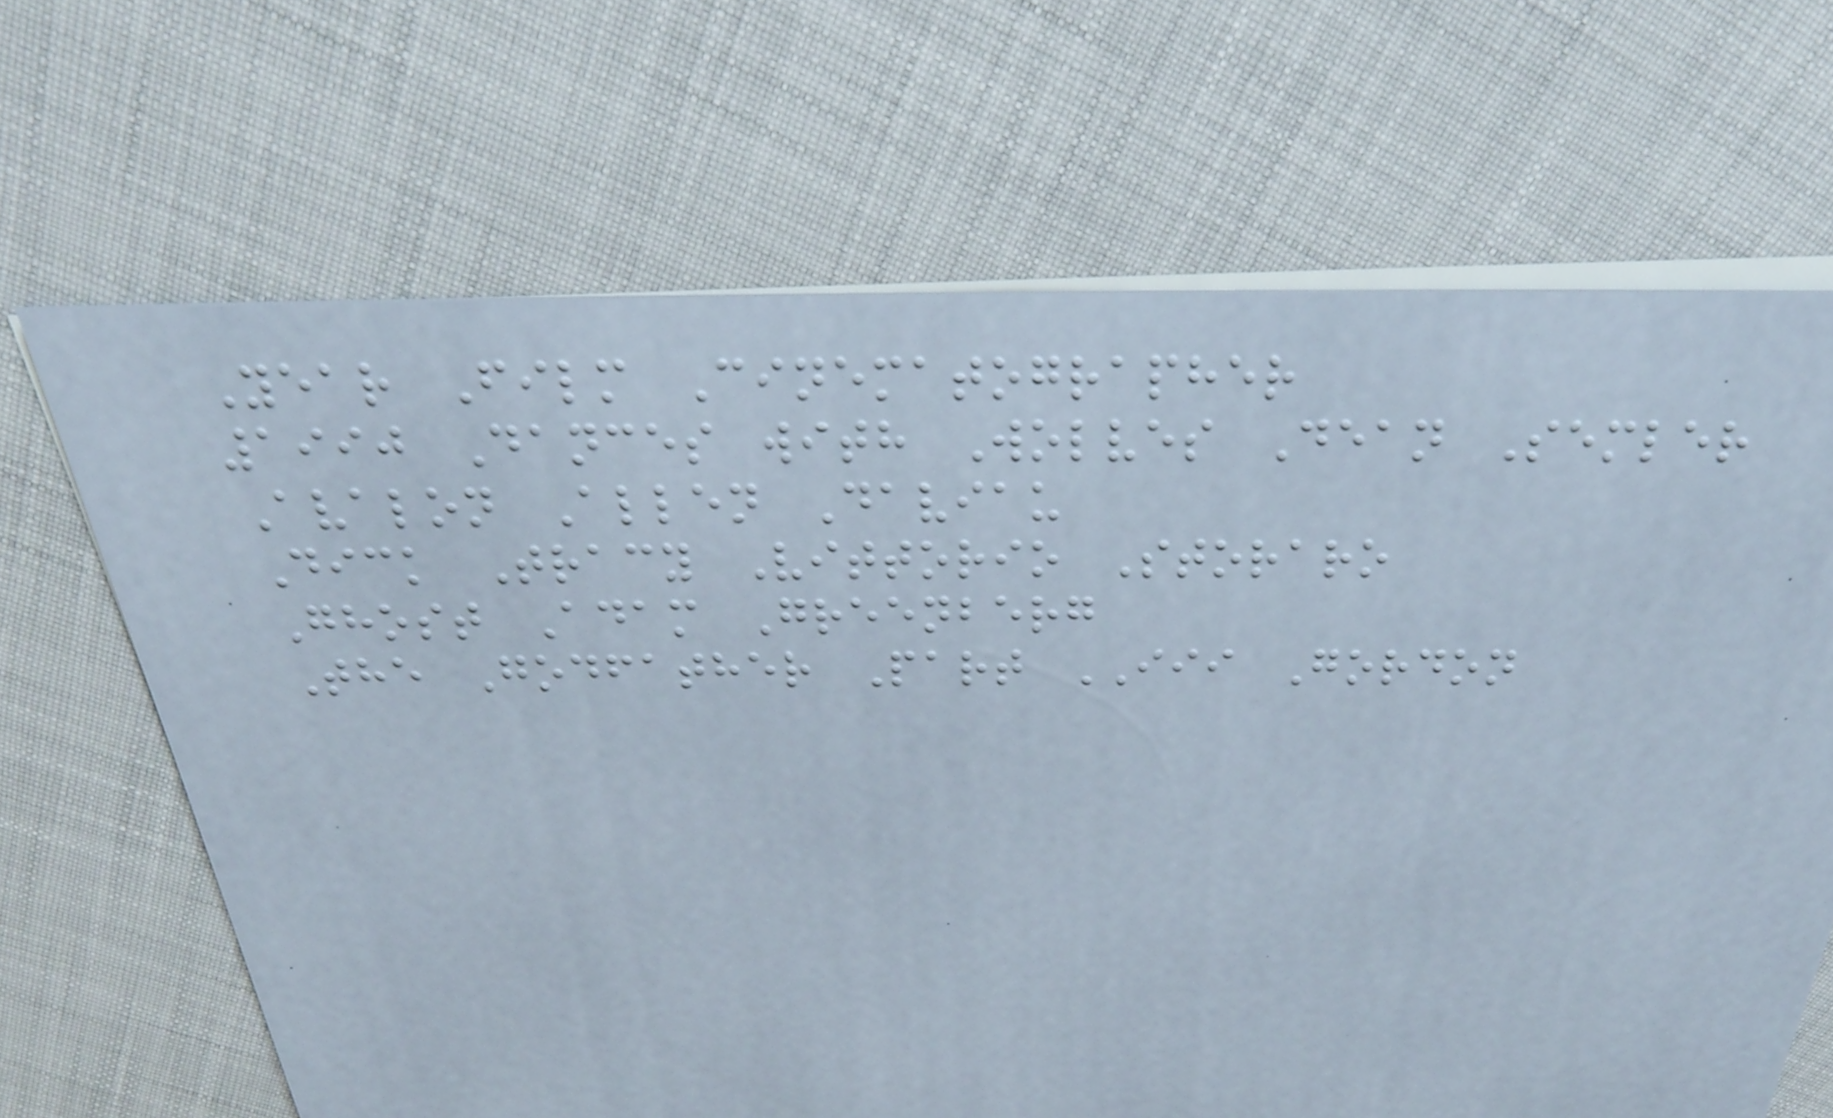Year Film Cinematographer
1990 Dances with Wolves Dean Semler
Avalon Allen Daviau
Dick Tracy Vittorio Storaro
Ghost Adam Greenberg
The Godfather Part III Gordon
